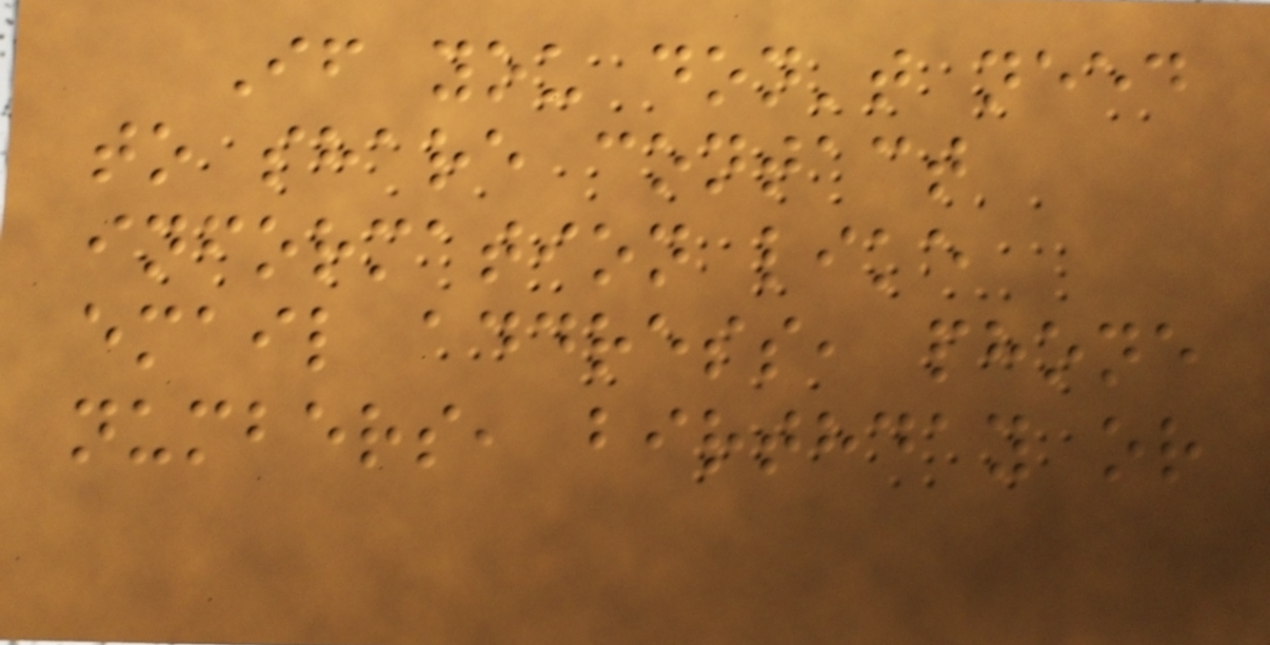If you don't need
to share contact
information like
email address, phone
numbers, birthday or
